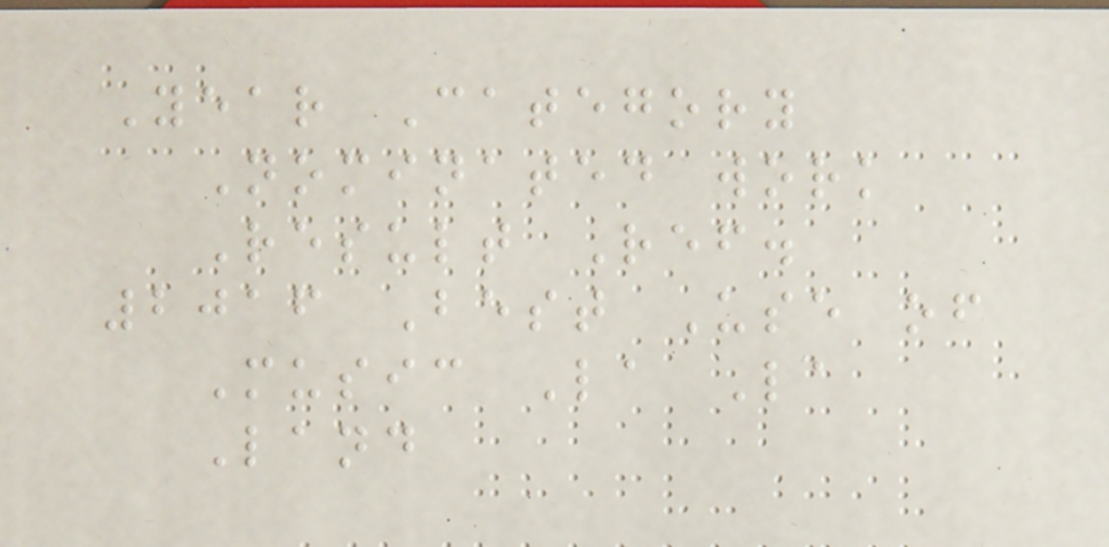Year Category
Nominated work
Result Ref.
2016 Best Use of
Music La La
Land
